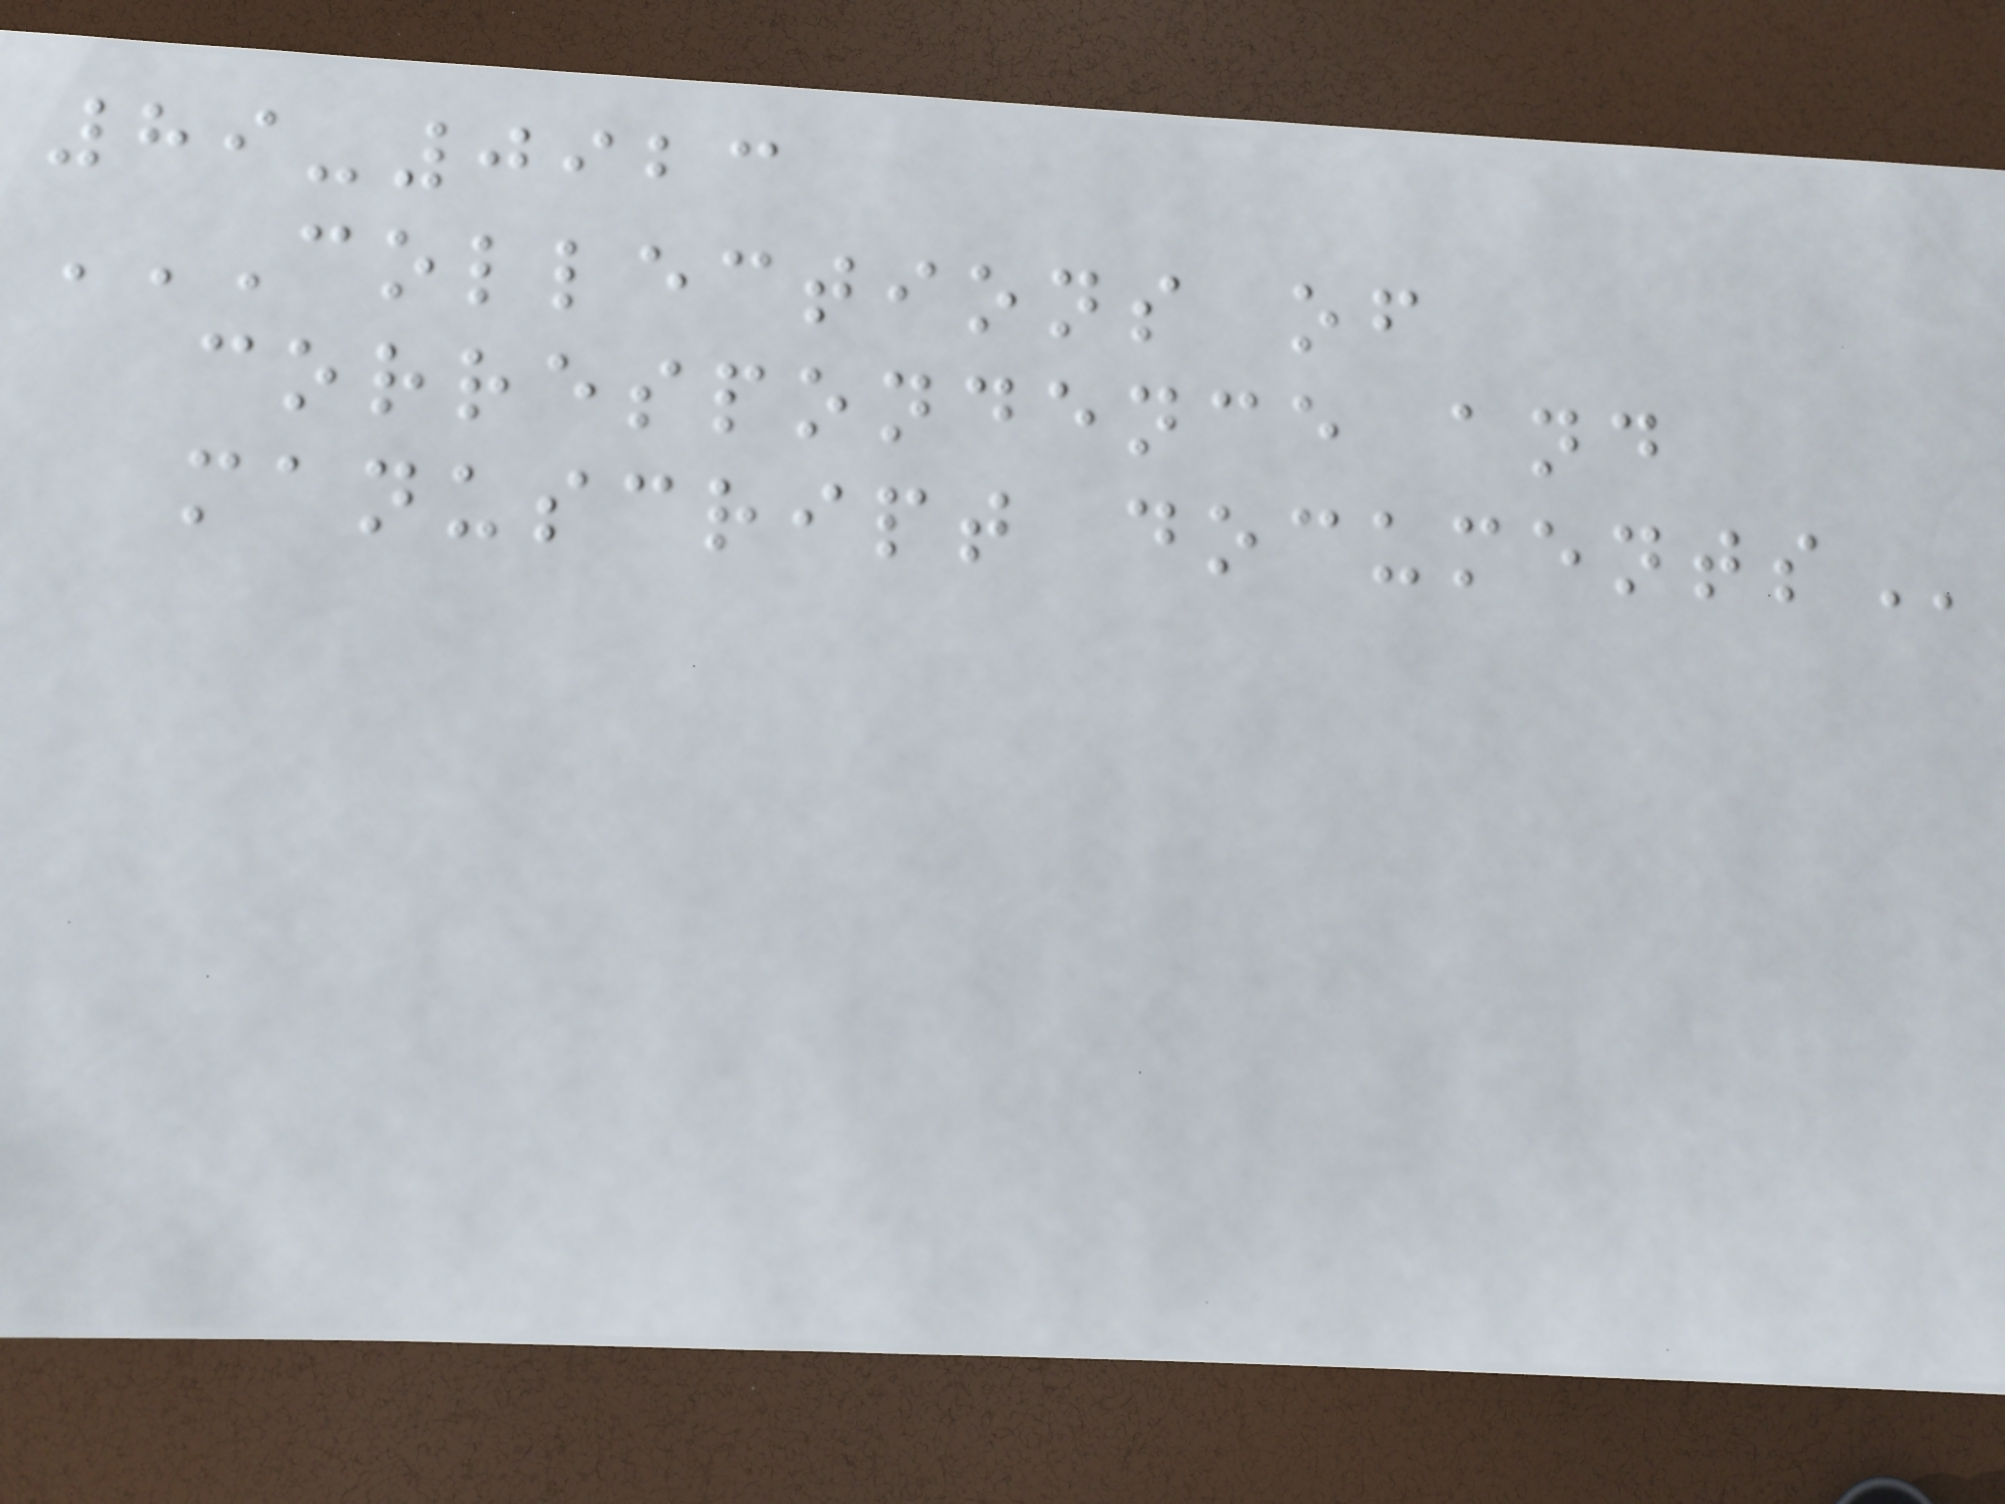89-0923
COLLECTIONS OF
CORRESPONDENCE AND
MANUSCRIPT DOCUMENTS
